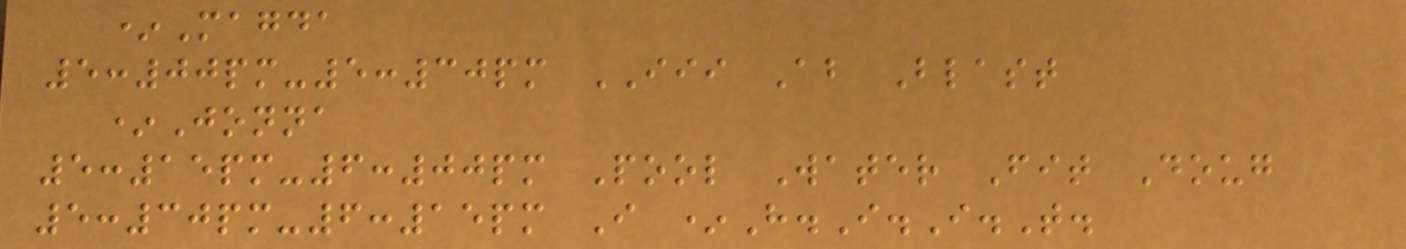*Magda
5:00pm-5:30pm III Ab Blast
*Jonna
5:15pm-6:00pm Pool Water Fit Doug
5:30pm-6:15pm I *H.I.I.T.
